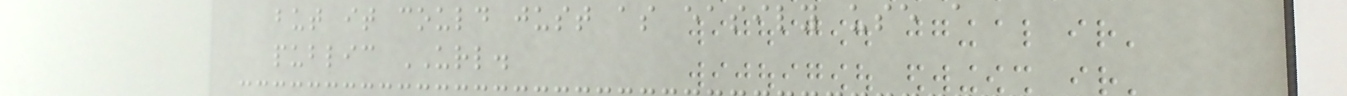but it could just as easily use a
public URL.
